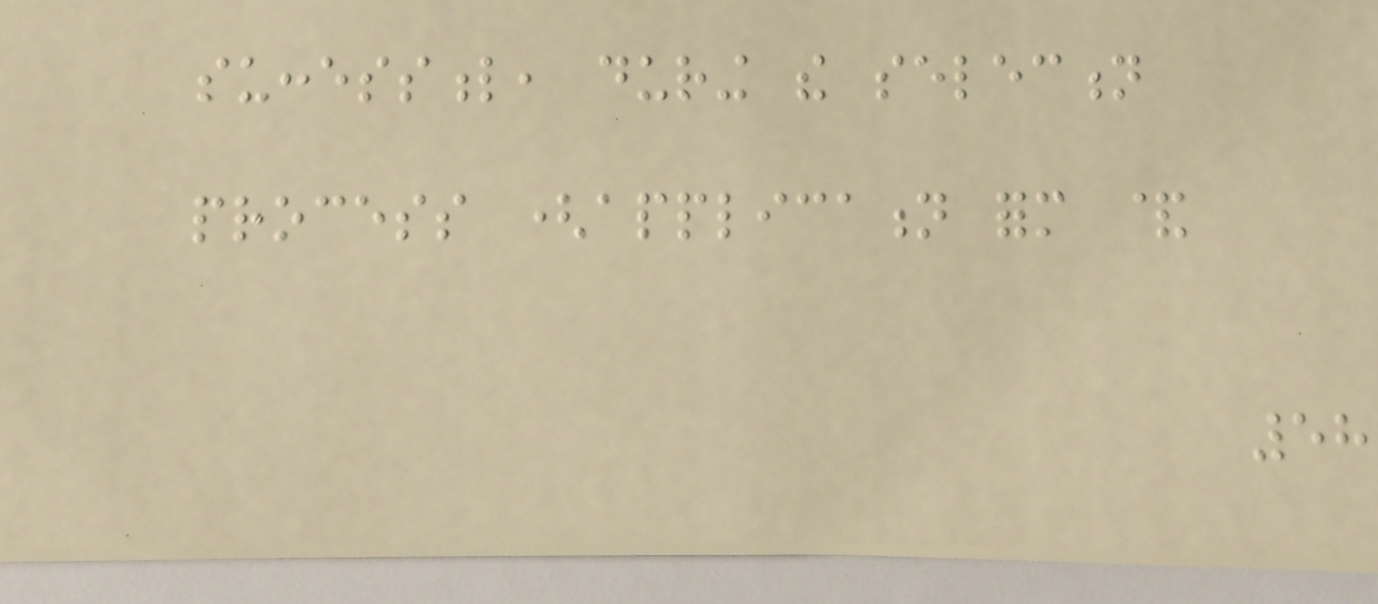successful, during the selection
process (application form &
58
